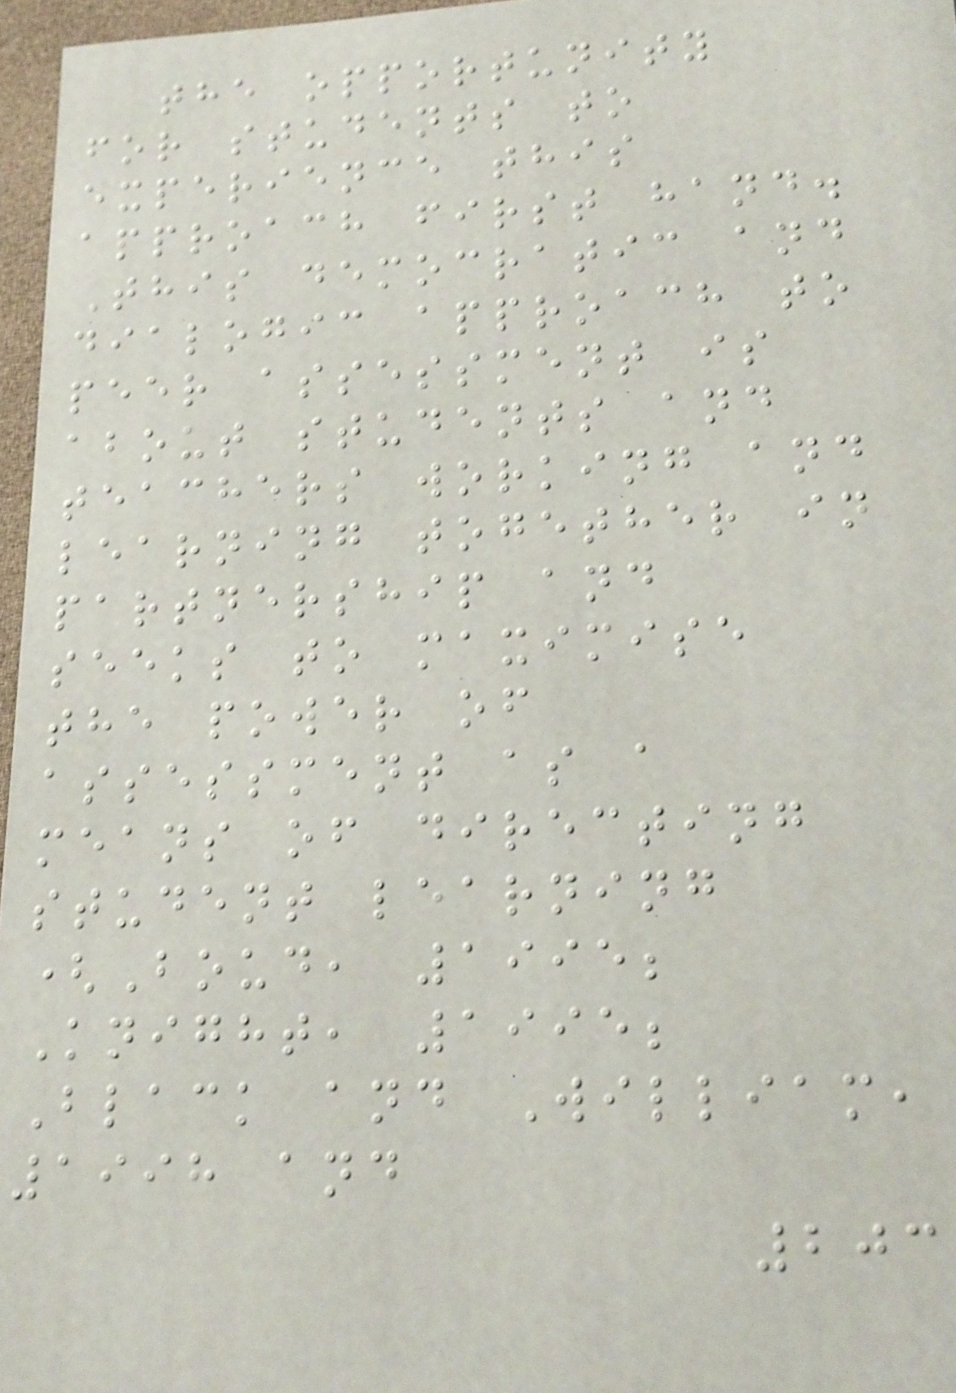the opportunity
for students to
experience this
approach first hand.
This democratic and
dialogic approach to
peer assessment is
about students and
teachers working and
learning together in
partnership and
seeks to maximise
the power of
assessment as a
means of directing
student learning
(Boud, 1995;
Knight, 1995;
Black and William,
1998 and
203
